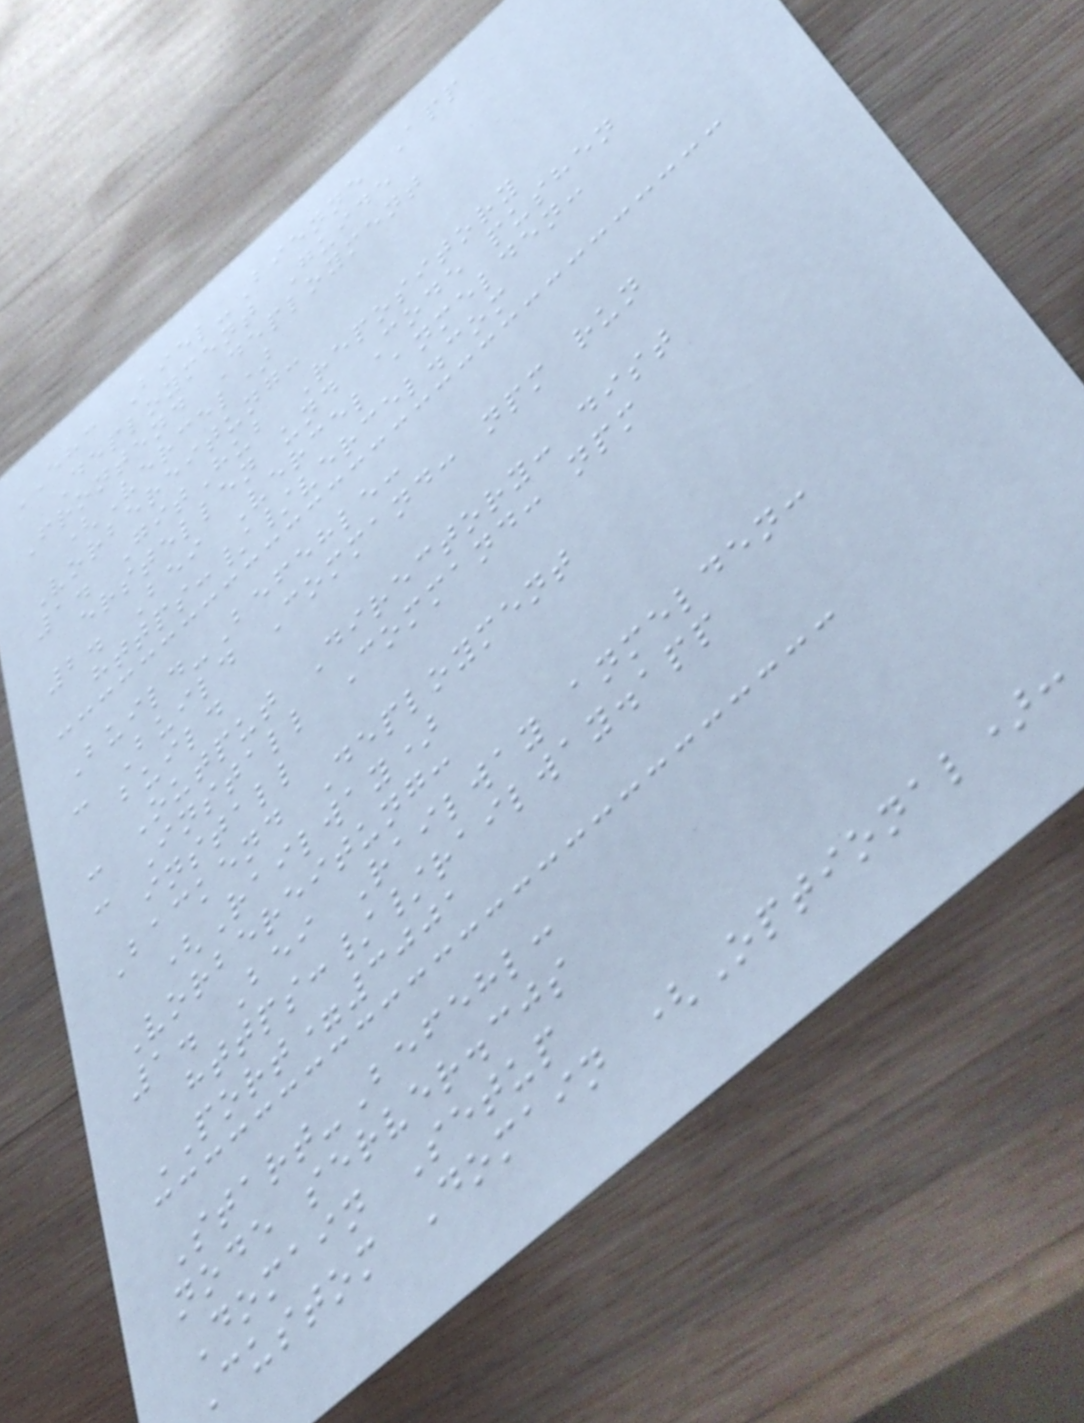EHC Biel-Bienne App
Deployment Guide
Frontend Deployment
(Vercel)
Vorbereitung:
1. GitHub Repository
erstellen und Code pushen
2. Bei Vercel anmelden:
https://vercel.com
Build-Befehle:
- Build Command: npm run
build
- Output Directory: dist
- Install Command: npm
install
Backend Deployment
(Railway)
Vorbereitung:
1. Bei Railway anmelden:
https://railway.app
PORT=3001
Start-Befehl:
node server.cjs
Domain Setup
Custom Domain (Optional):
